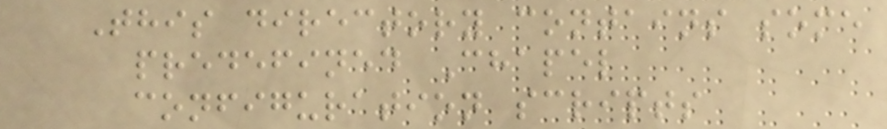This directory contains some
predefined Chapel
configuration scripts
